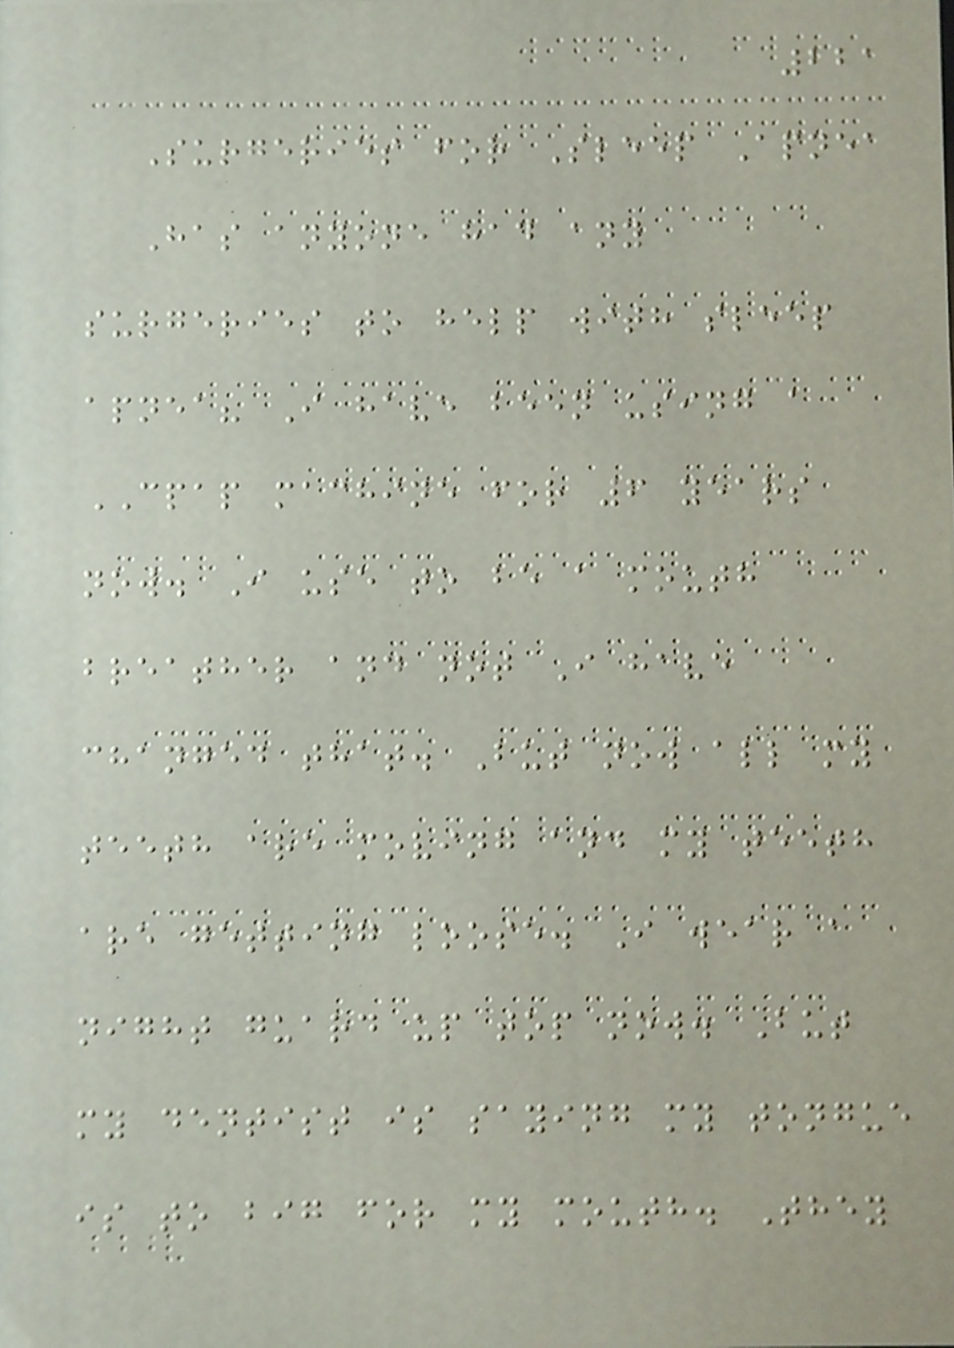221
Surgeries for Sleep Apnea
Has anyone had any
surgeries to help with sleep
apnea? I have been using a
CPAP machine for 6 years
now. I use to be a mouth
breather and not I have
changed that. But now all my
teeth are moving and my teeth
are getting loose. I wear a
night guard up top now. But
my dentist is saying my tongue
is to big for my mouth. They
